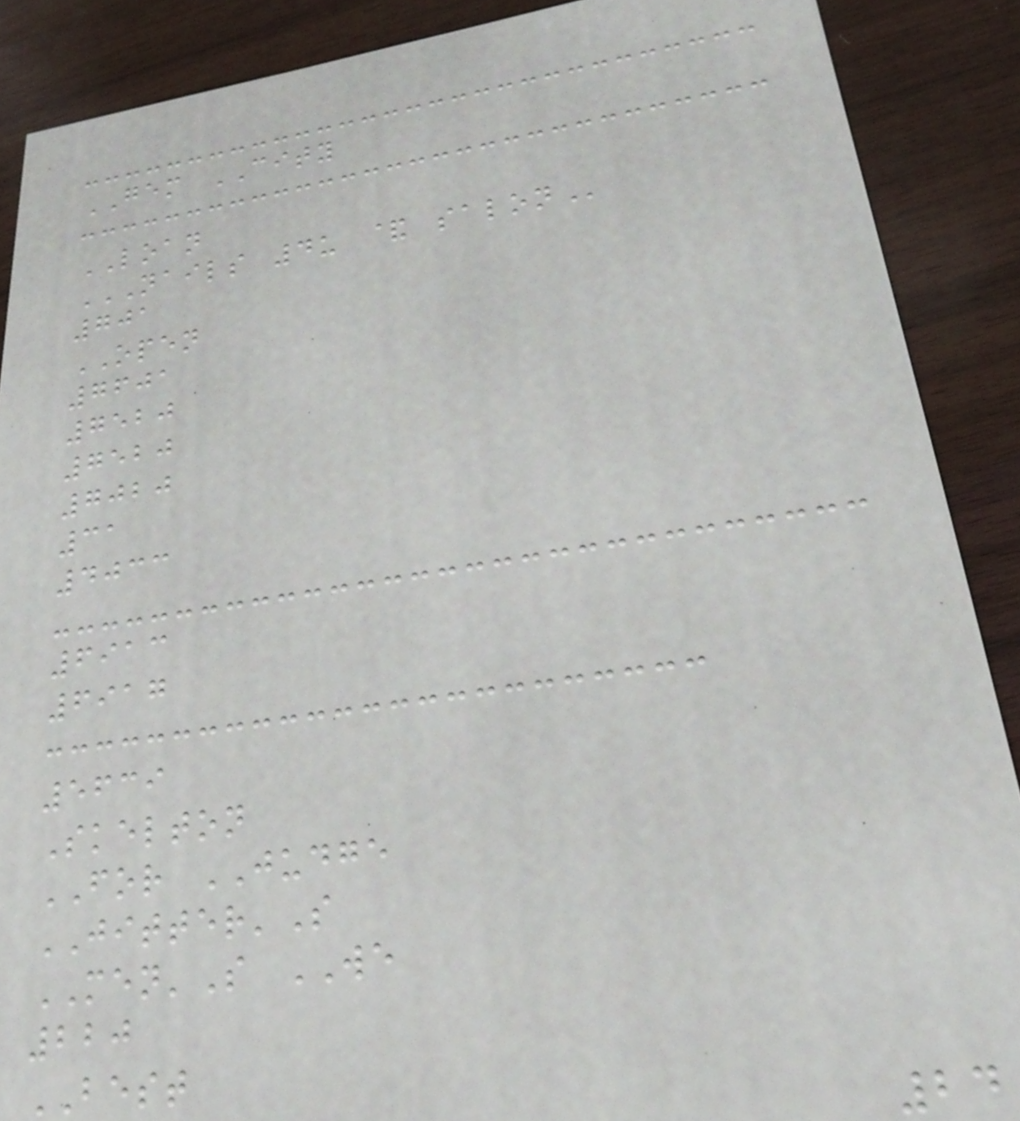GEM CITY
LOAN
NAILS 4U & SALON
701
OPEN
7601
7520
7520
7020
31
4033
6913
6917
5639
Skelton
FOR JUDGE
JITTER'S
MEN'S WE
220
BEST
24
